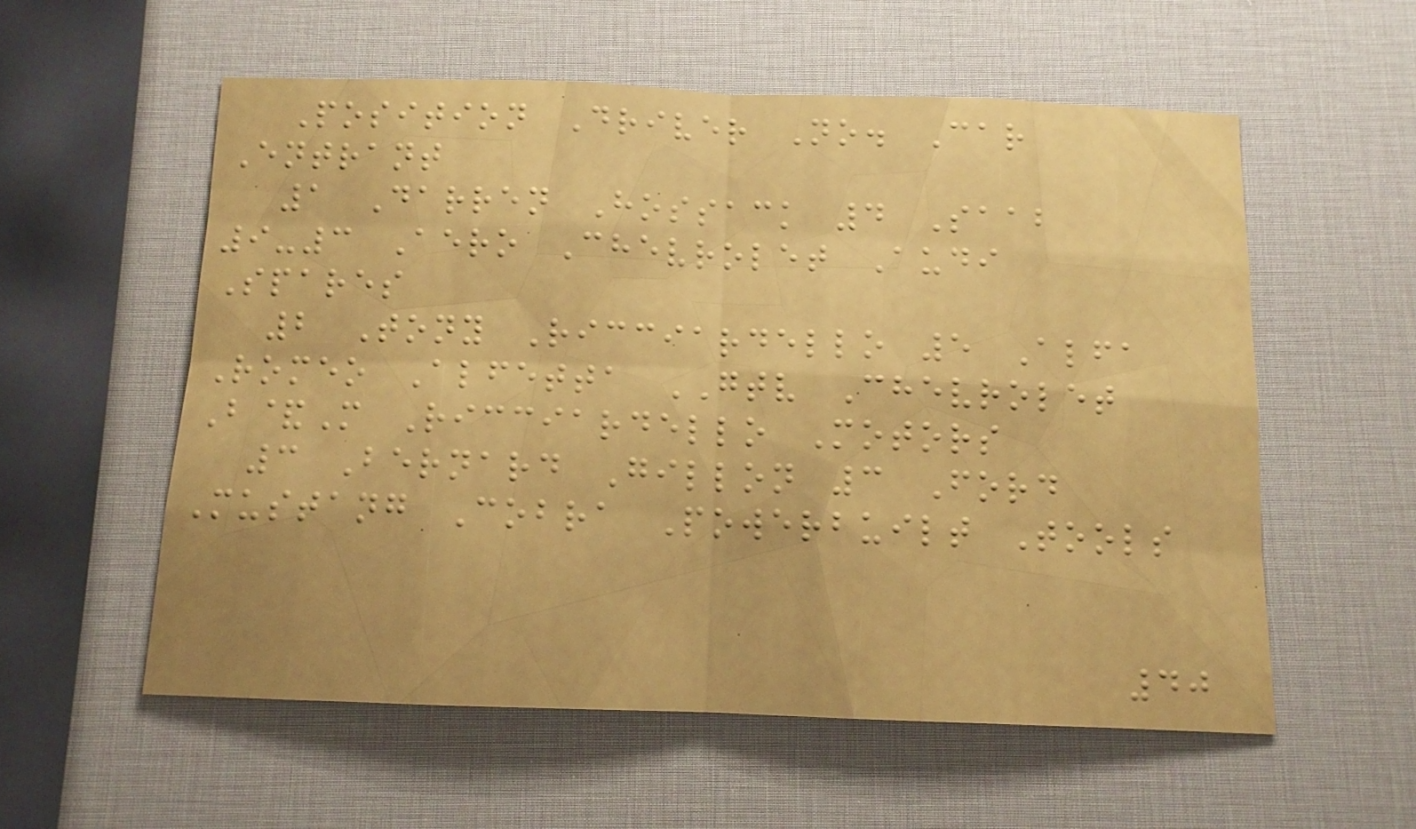Position Driver No. Car
Entrant
1 Darren Hossack 4 Saab
9-3 Aero Chevrolet Audi
Spares
2 Tony Ricciardello 5 Alfa
Romeo Alfetta GTV Chevrolet
B&M Ricciardello Motors
3 Bernard Gillon 3 Ford
Mustang Cobra Powerbuilt Tools
40
